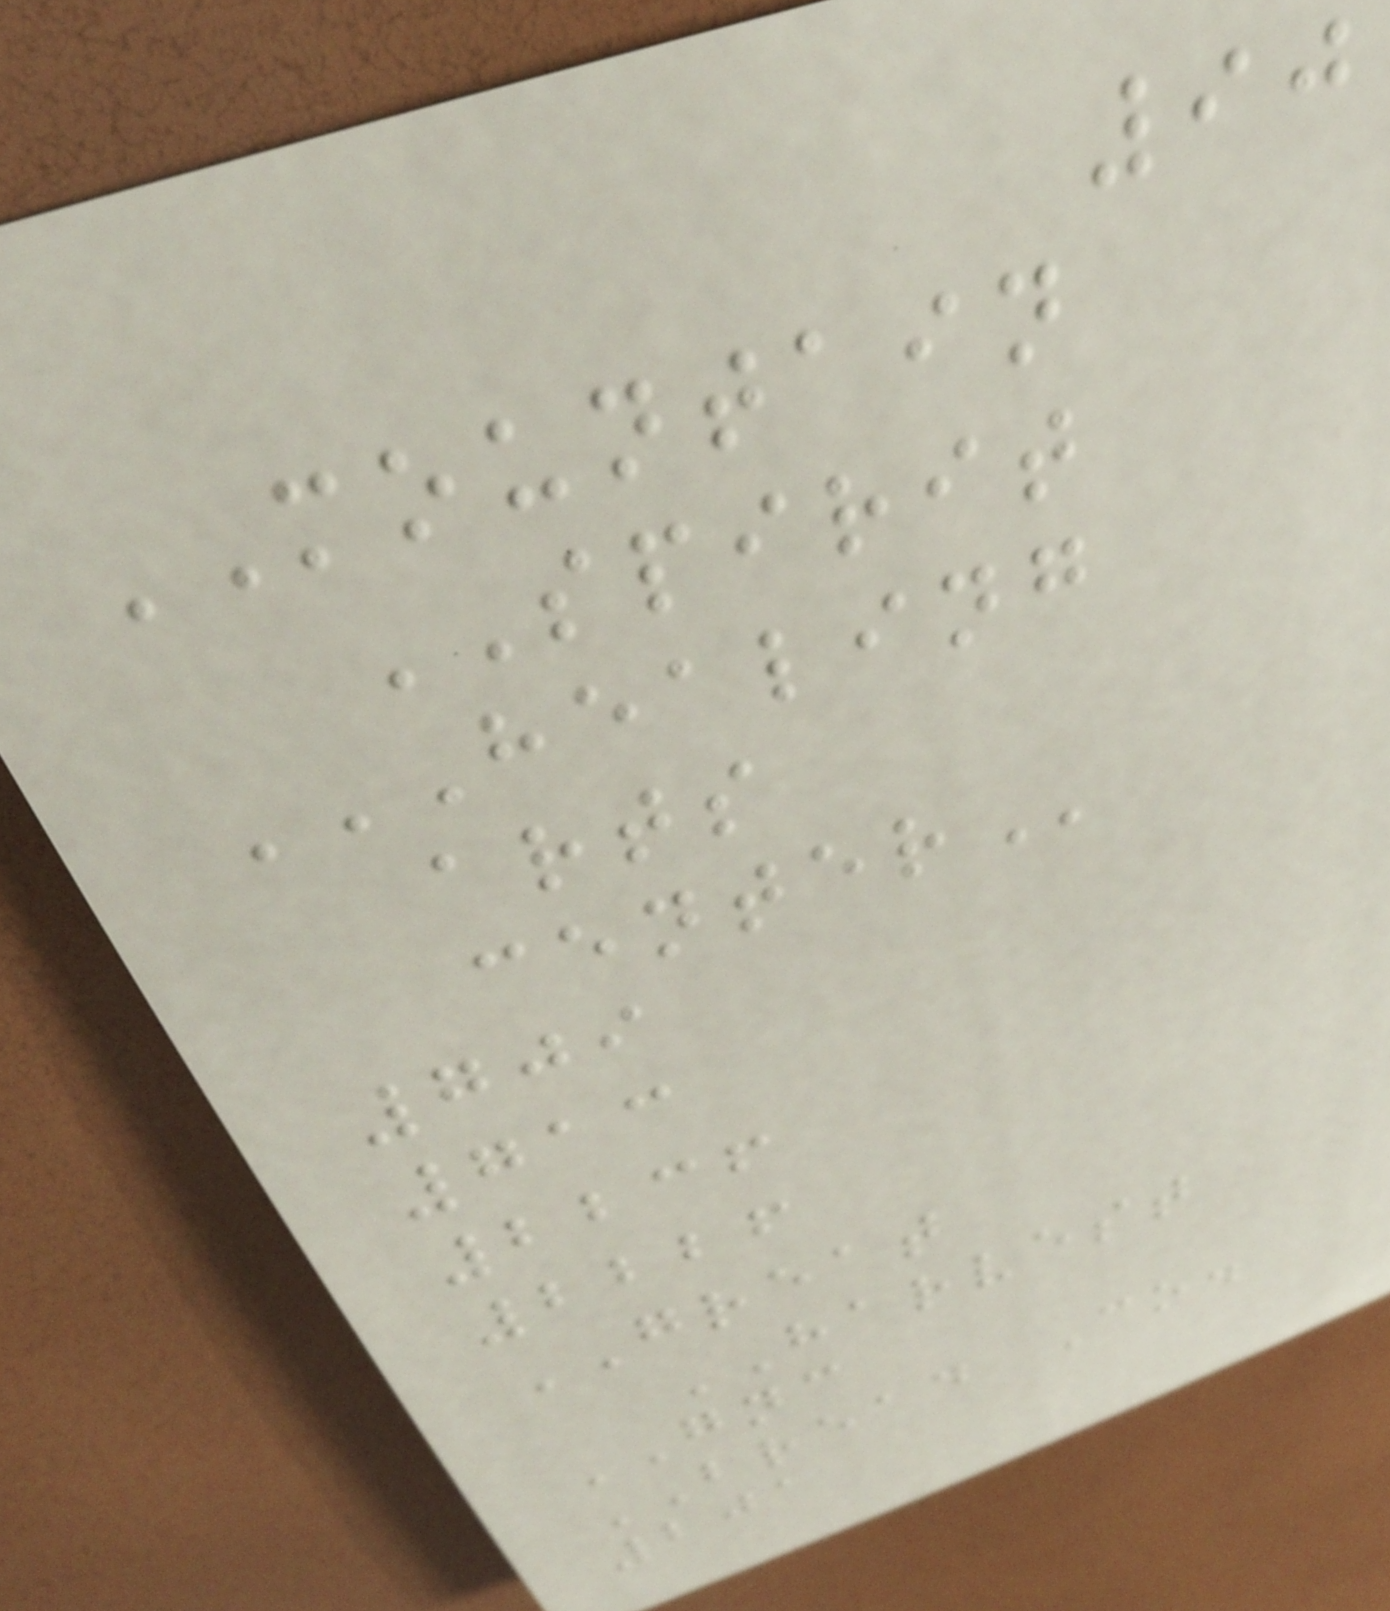90
MOUNTAIN
SPIRIT
HEALING
ARTS
CENTER
709
713
2236
2226
GREAT
HARVEST
GNC
BREAD Co.
201
